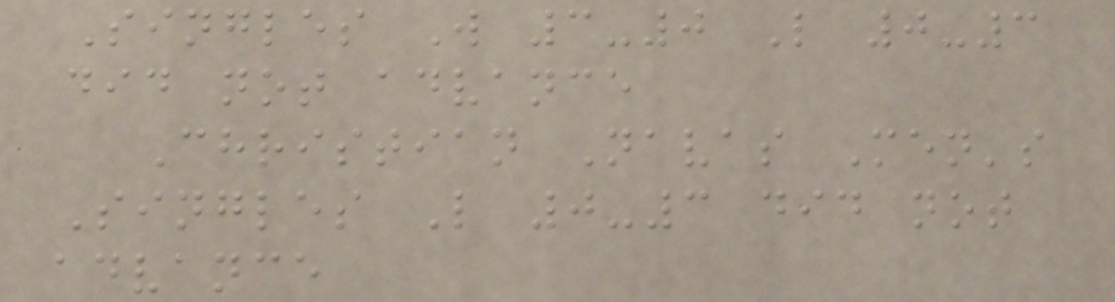Singles W 3-0 L 0-3
did not advance
Christian Navas Men's
Singles L 0-3 did not
advance
